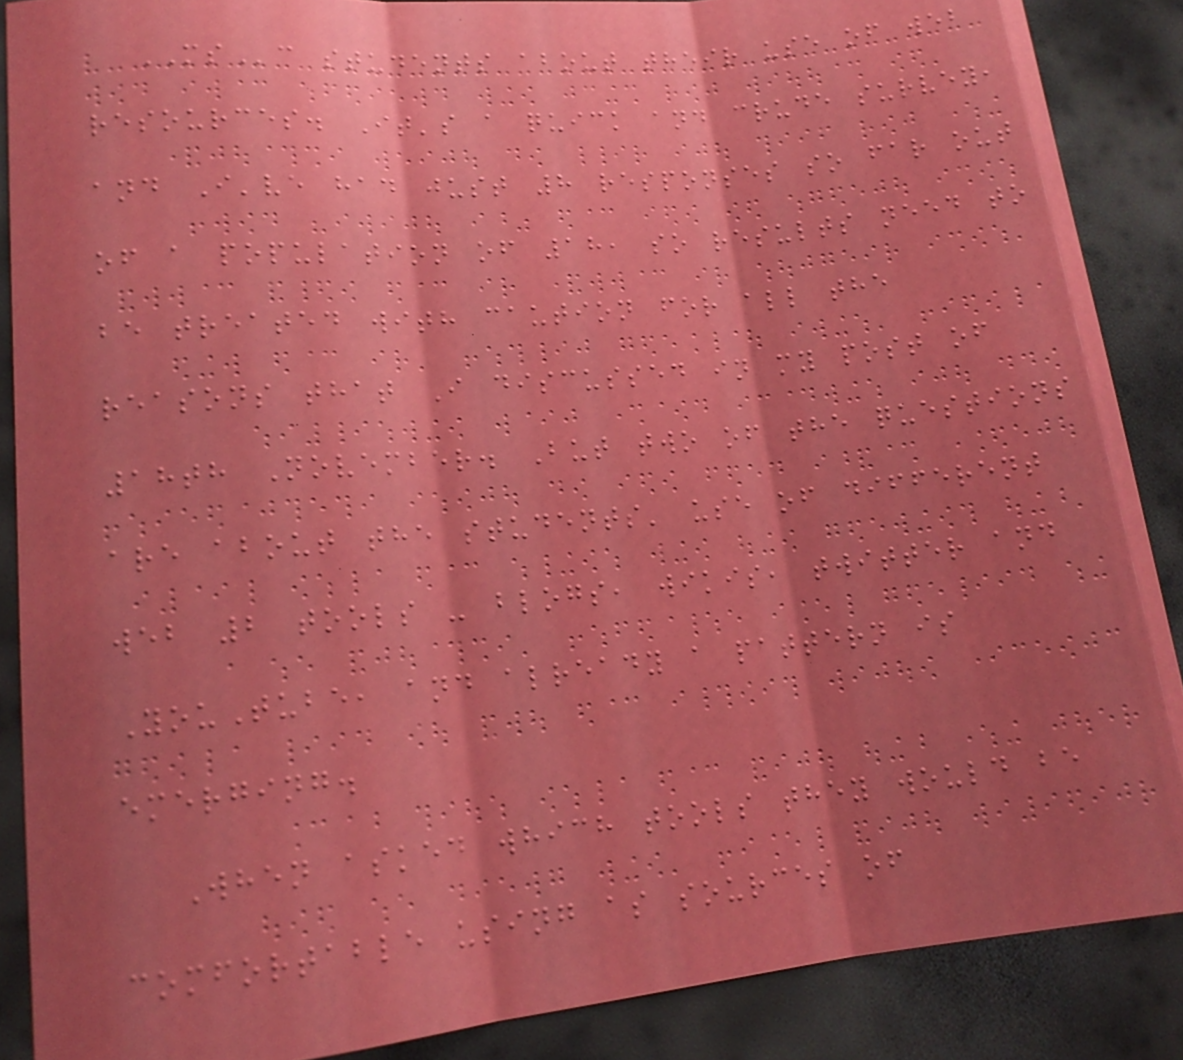MSc students about their use of web
resources. It's a quick and crude survey,
and I've had just 8 responses so far out
of a population of 18, so results need to
be treated with caution for all the
reasons that I discussed in my post of
18th November. But two of the questions
are about the students' use of different
web 2 tools - blogs, wikis, twitter and
YouTube, and already a pattern is
emerging.
When asked which tools they would be
comfortable using as sources of
